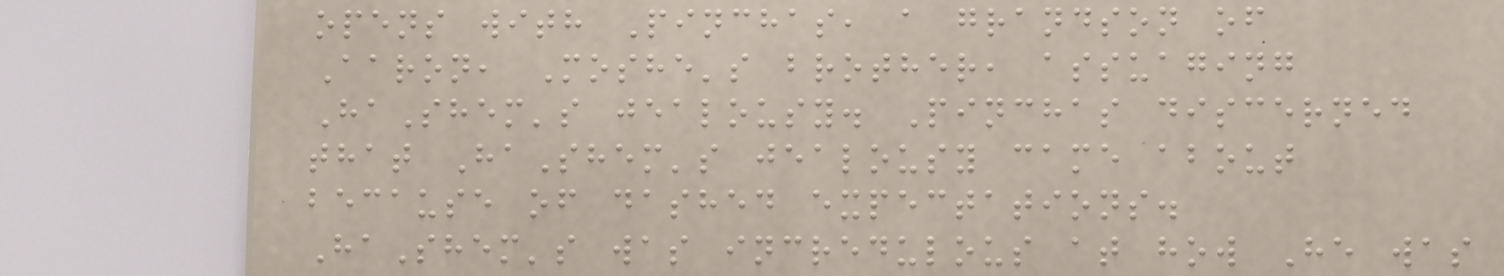opens with Pinchas, a grandson of
Aaron, Moshe's brother, assuaging
HaShem's jealousy. Pinchas discerned
that HaShem's jealousy came about
because of dashed expectations.
HaShem's was incredulous at how He was
